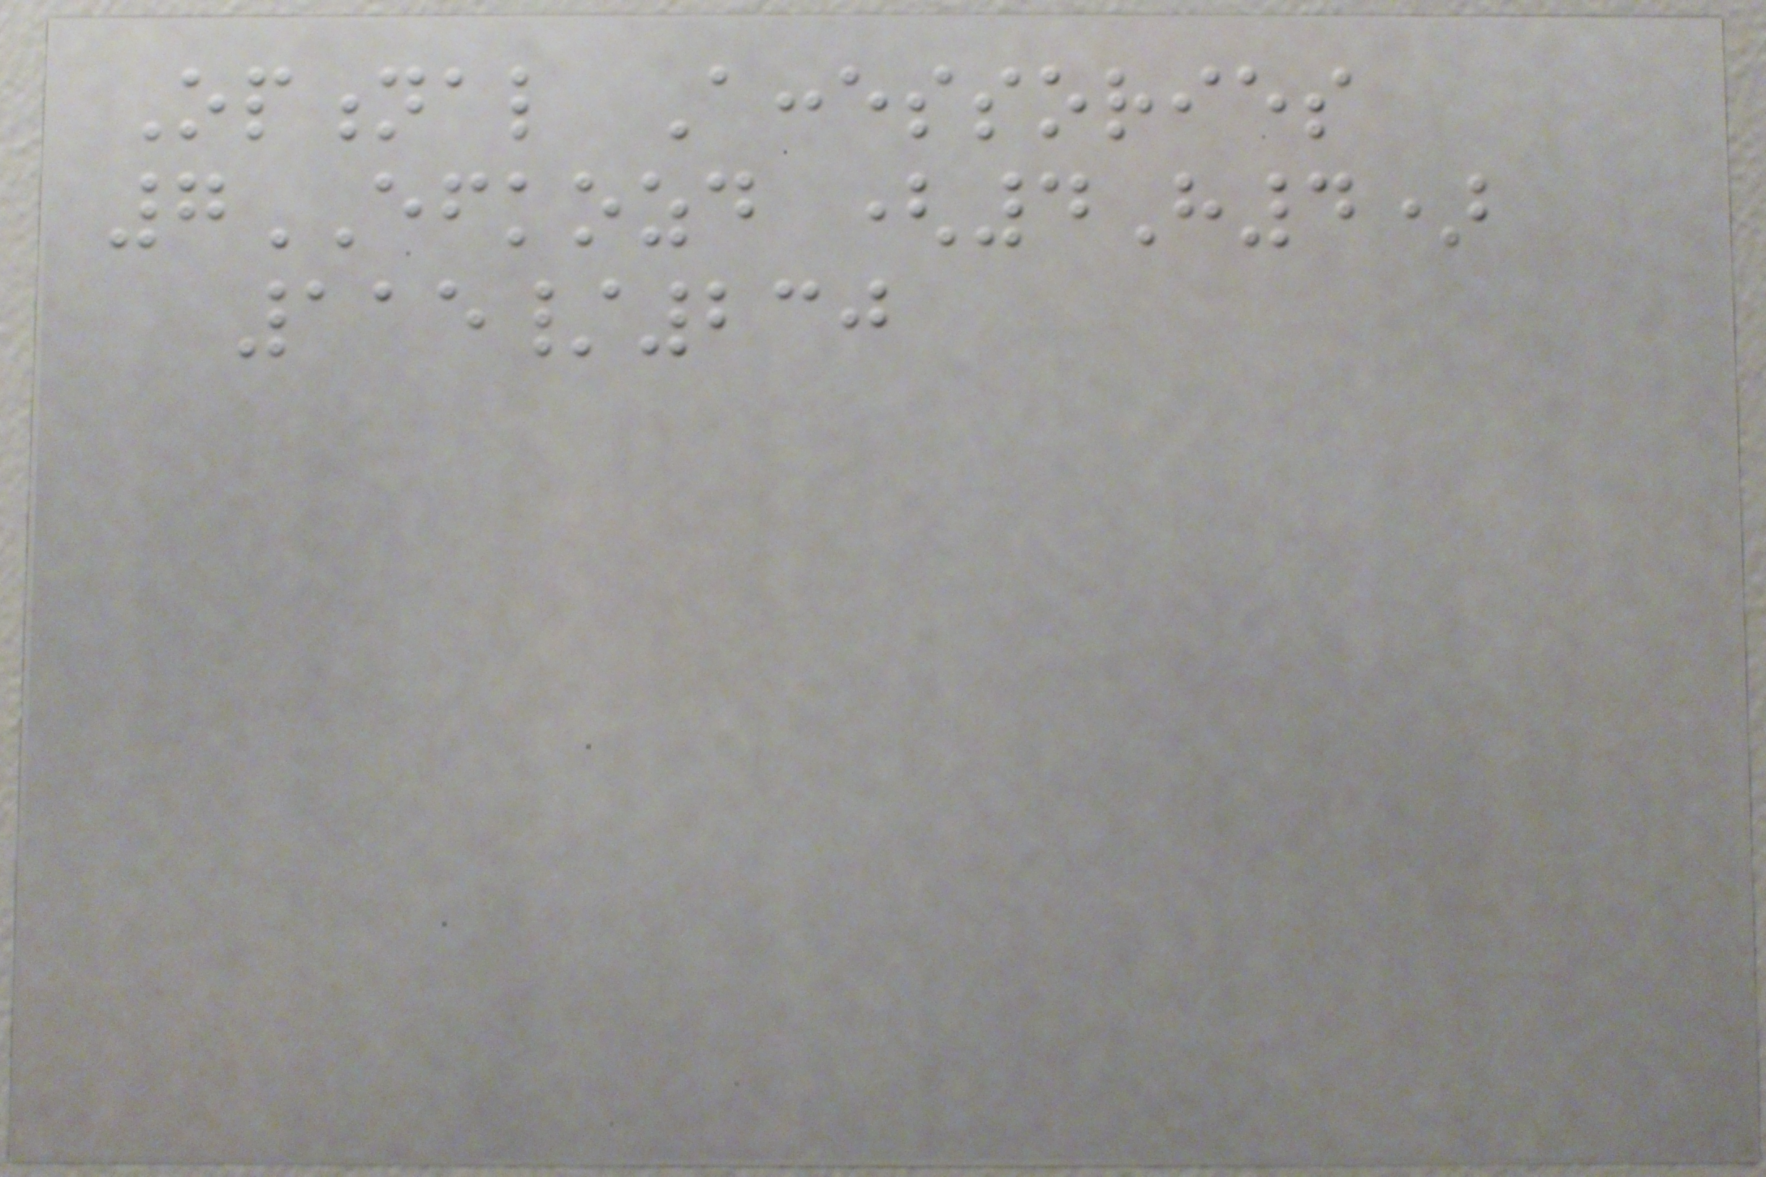Optional Accessories
7EFKOZD (4H4)
115/230
